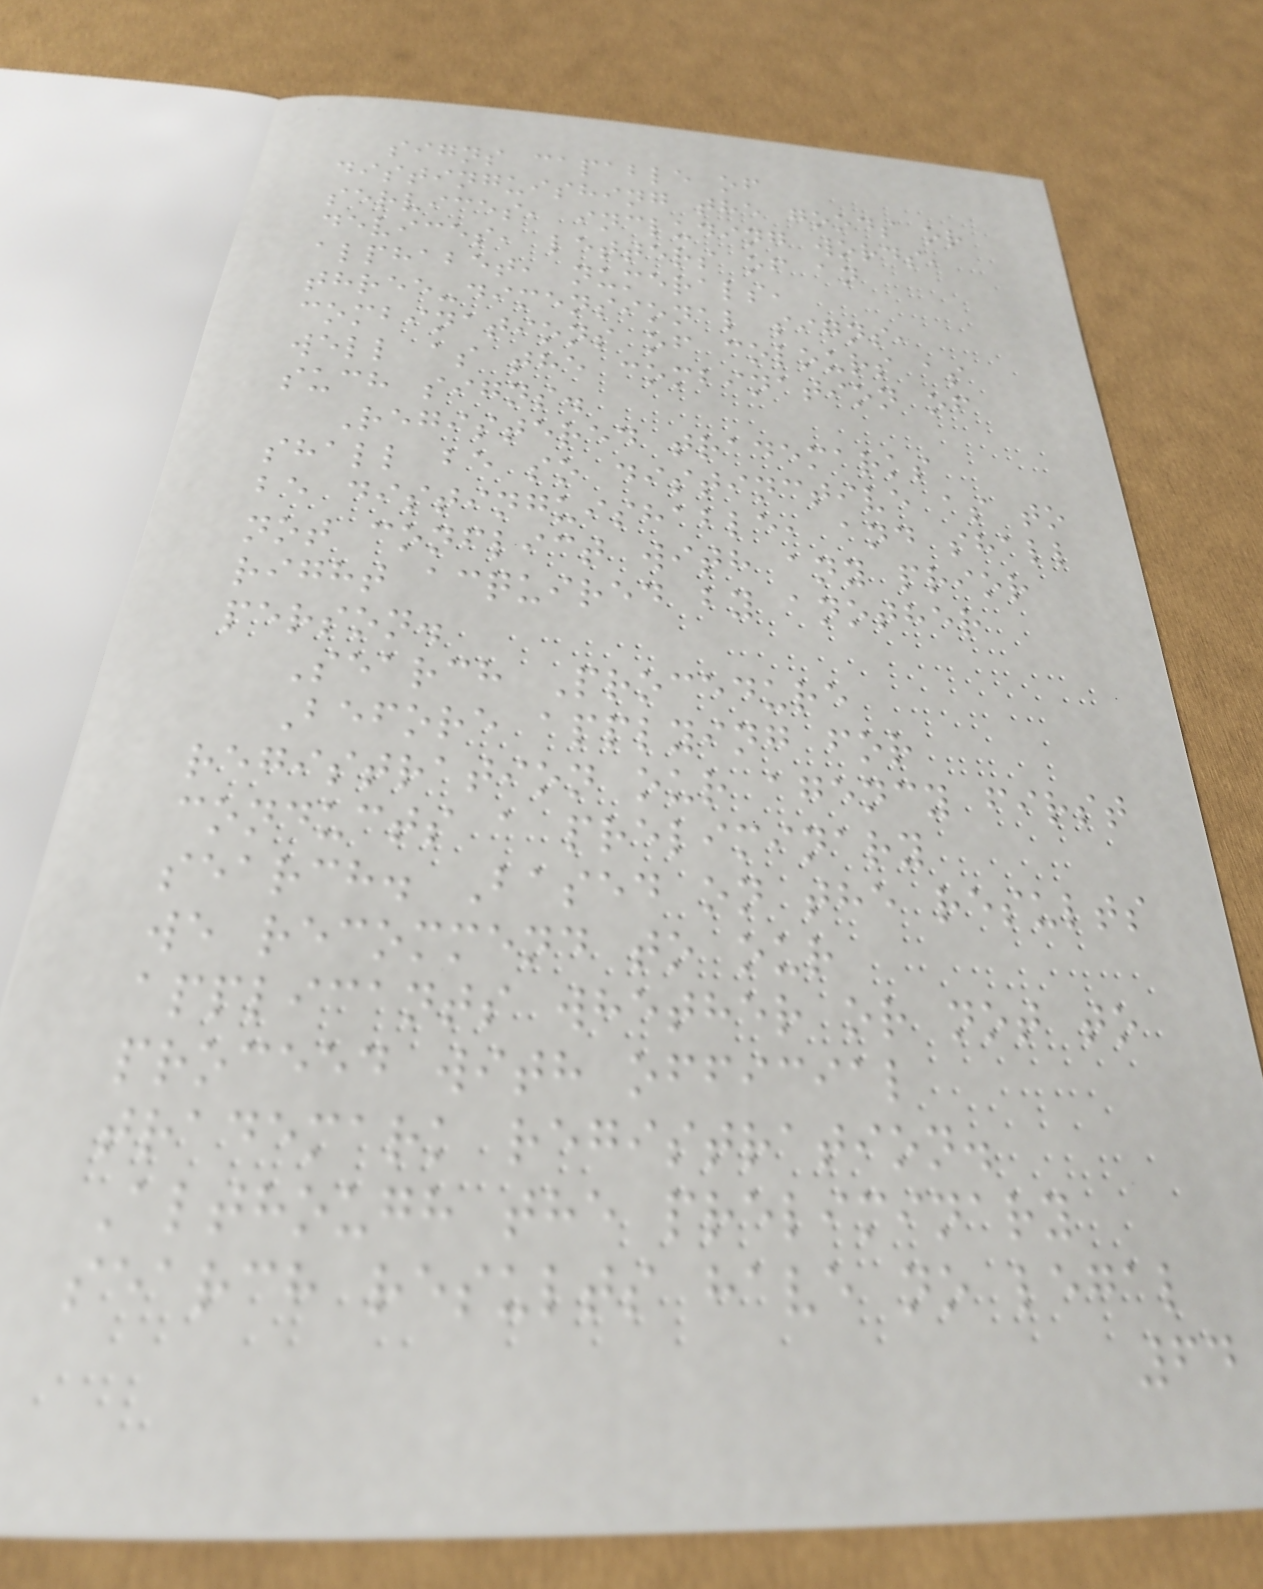signs capable of
distinguishing the goods or
services, including words,
devices, letters of an
alphabet, numerals,
three-dimensional signs,
combinations of colours as
well as the combination of
such signs.
Registered trademarks
shall be so distinctive as to
be distinguishable, and shall
not conflict with any prior
right acquired by another
person.
Search Procedure
Before applying for
registration our agency first
conducts a preliminary
search. Based on the results
we recommend to our
applicants whether or not to
proceed with official
trademark registration.
Although the preliminary
search results have no legal
64
